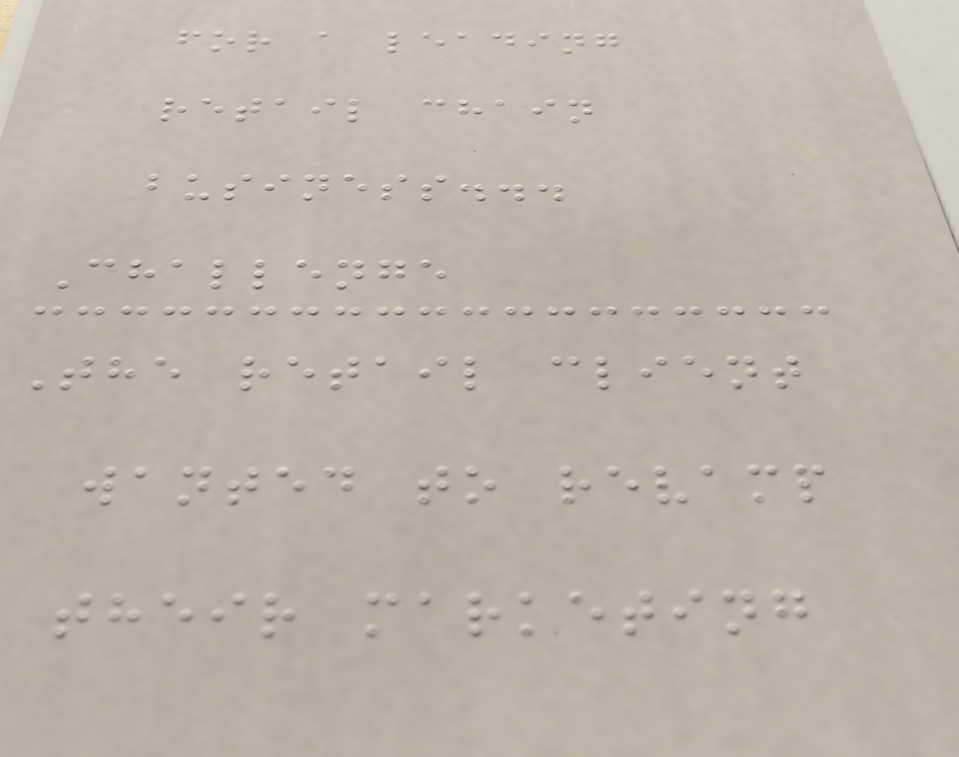for a leading
retail chain
business...
Challenge
The retail client
wanted to revamp
their marketing
